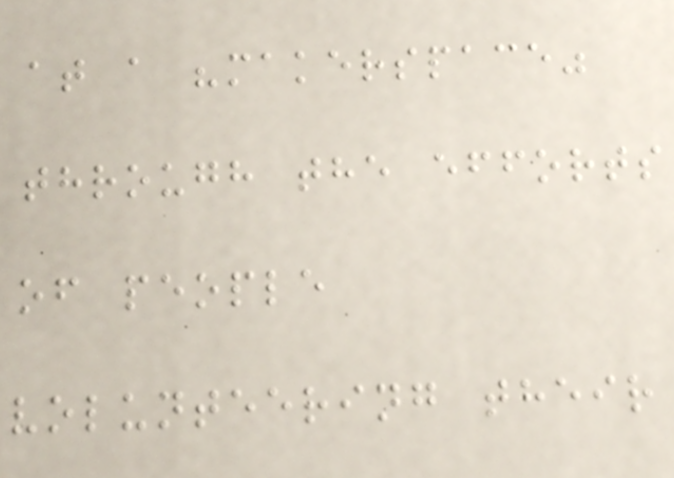at a "makerspace"
through the efforts
of people
volunteering their
